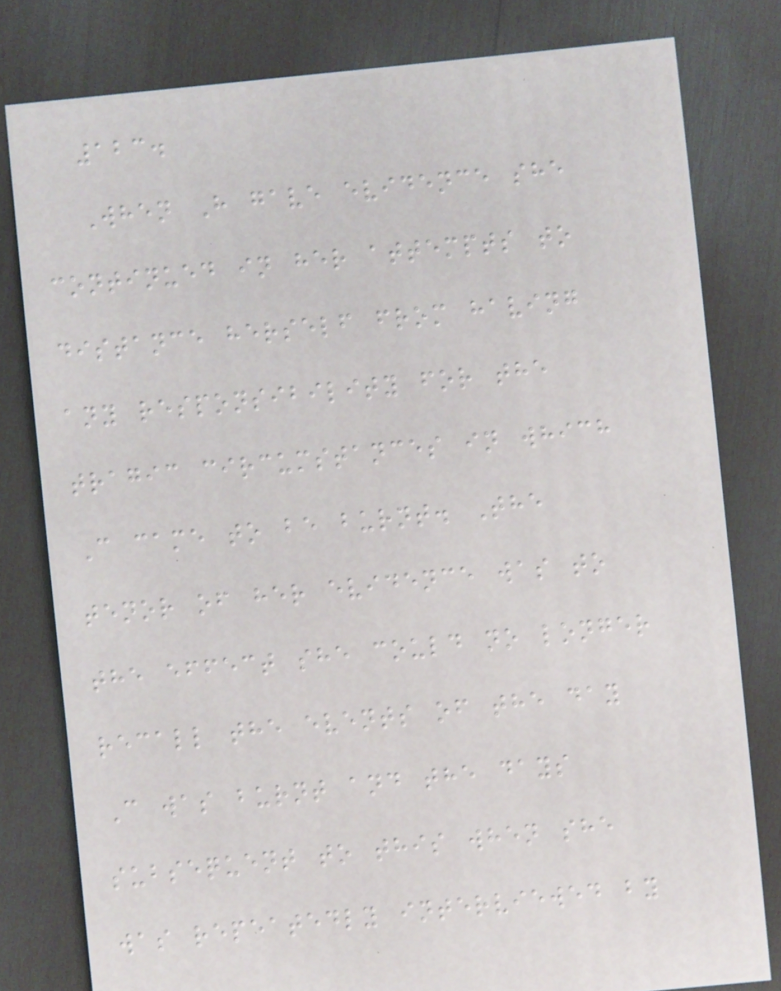123.
When H gave evidence she
continued in her attempts to
distance herself from having
any responsibility for the
tragic circumstances in which
C came to be burnt. The
tenor of her evidence was to
the effect she could no longer
recall the events of the day
C was burnt and the days
subsequent to this when she
was repeatedly interviewed by
